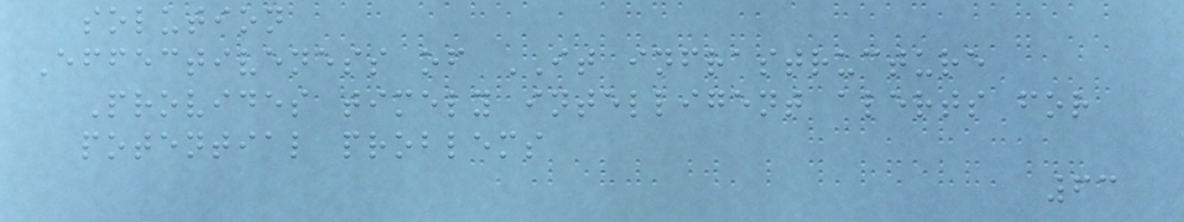solution
Effectiveness of IT infrastructure
Provides timely intelligent alerts for
potential problems
63
